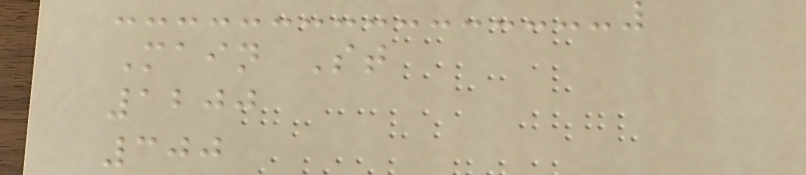Main St
1200
300
